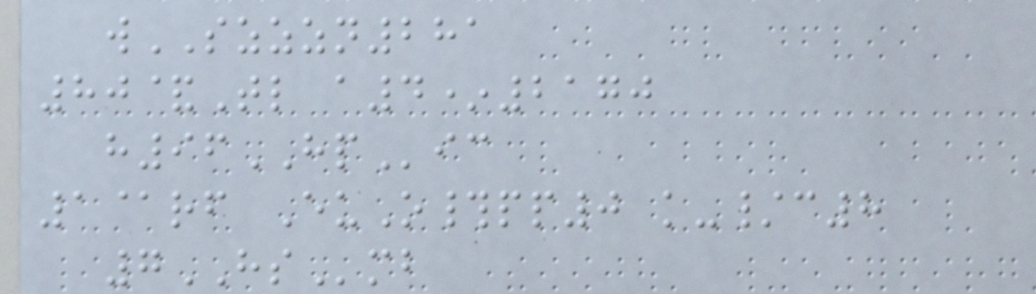wSZZZN281
80&Tl a4*2170
h96HPic
1@rf EuO#pp0 k-/c8
7HSmb
